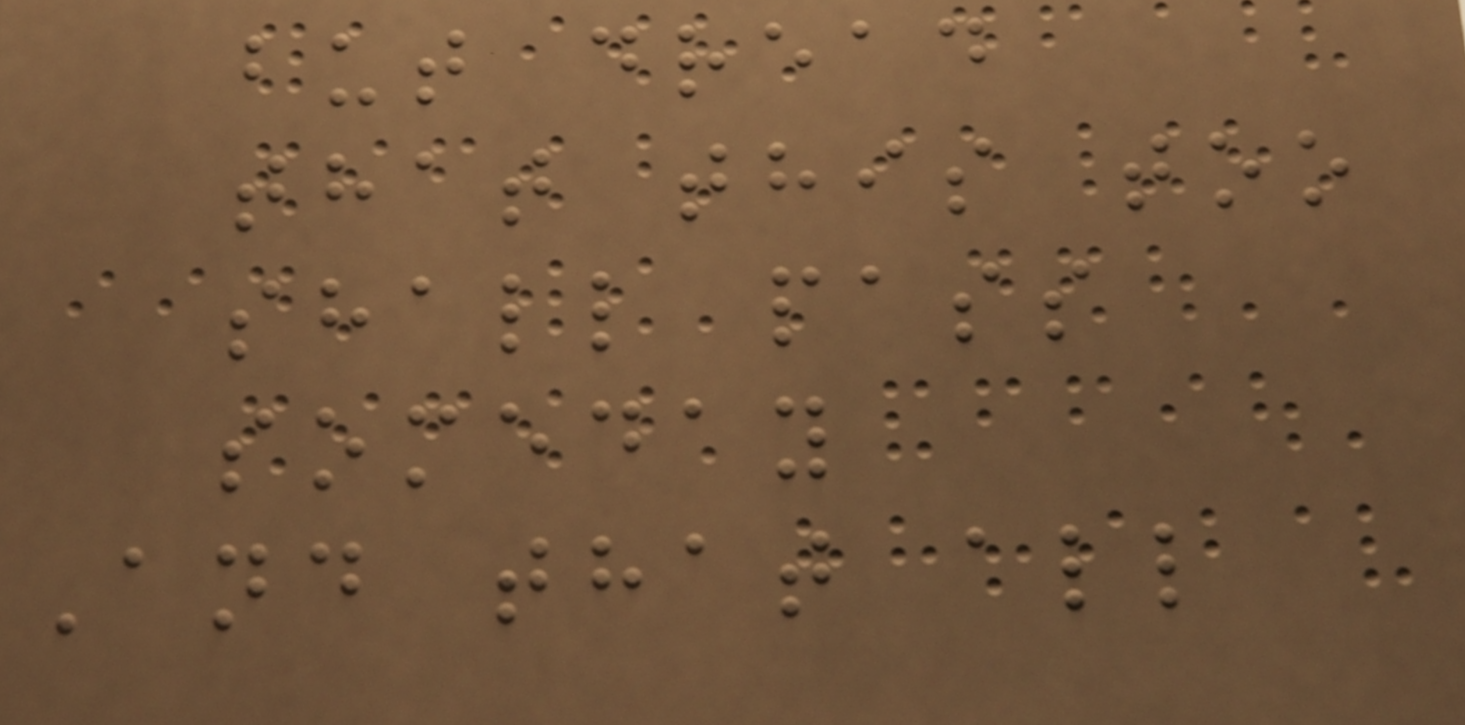but dread
that this too
shall pass
someday
And that all
